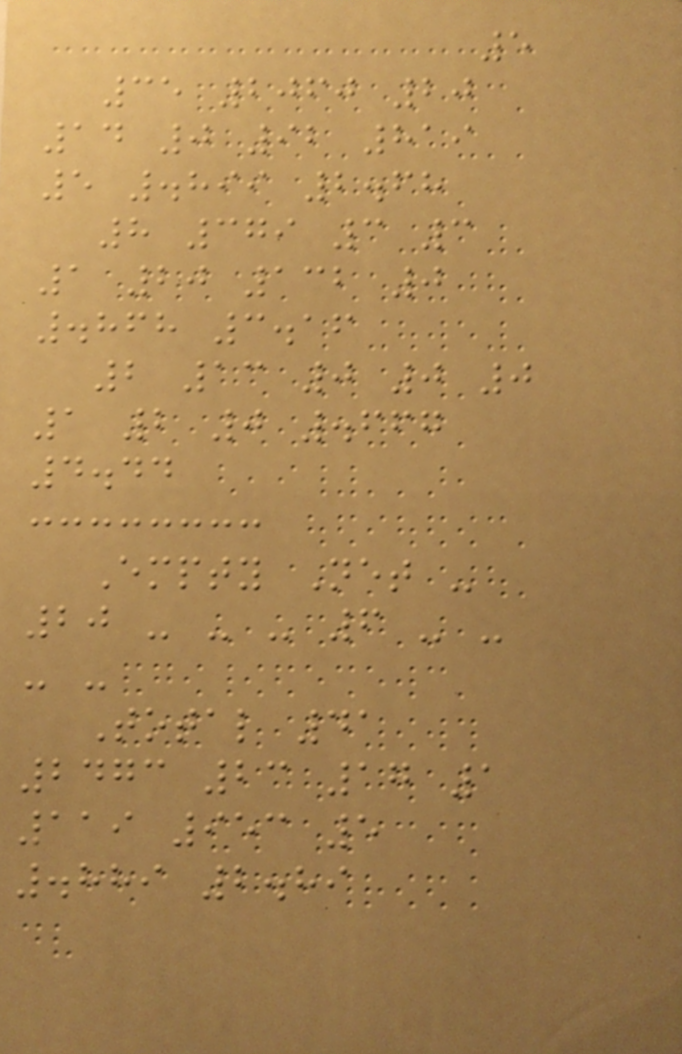5
35 2060 20
14 0 92 819
5 .899 2.68
8 379 3 3
1 20 132 0
.868 3.16
2 13 0 0 0
1 2 0 .667
4.44
Empty Net -
20 - - - 6 - -
- -
Total 41
2473 23 17 1
119 953 5
.889 2.89
